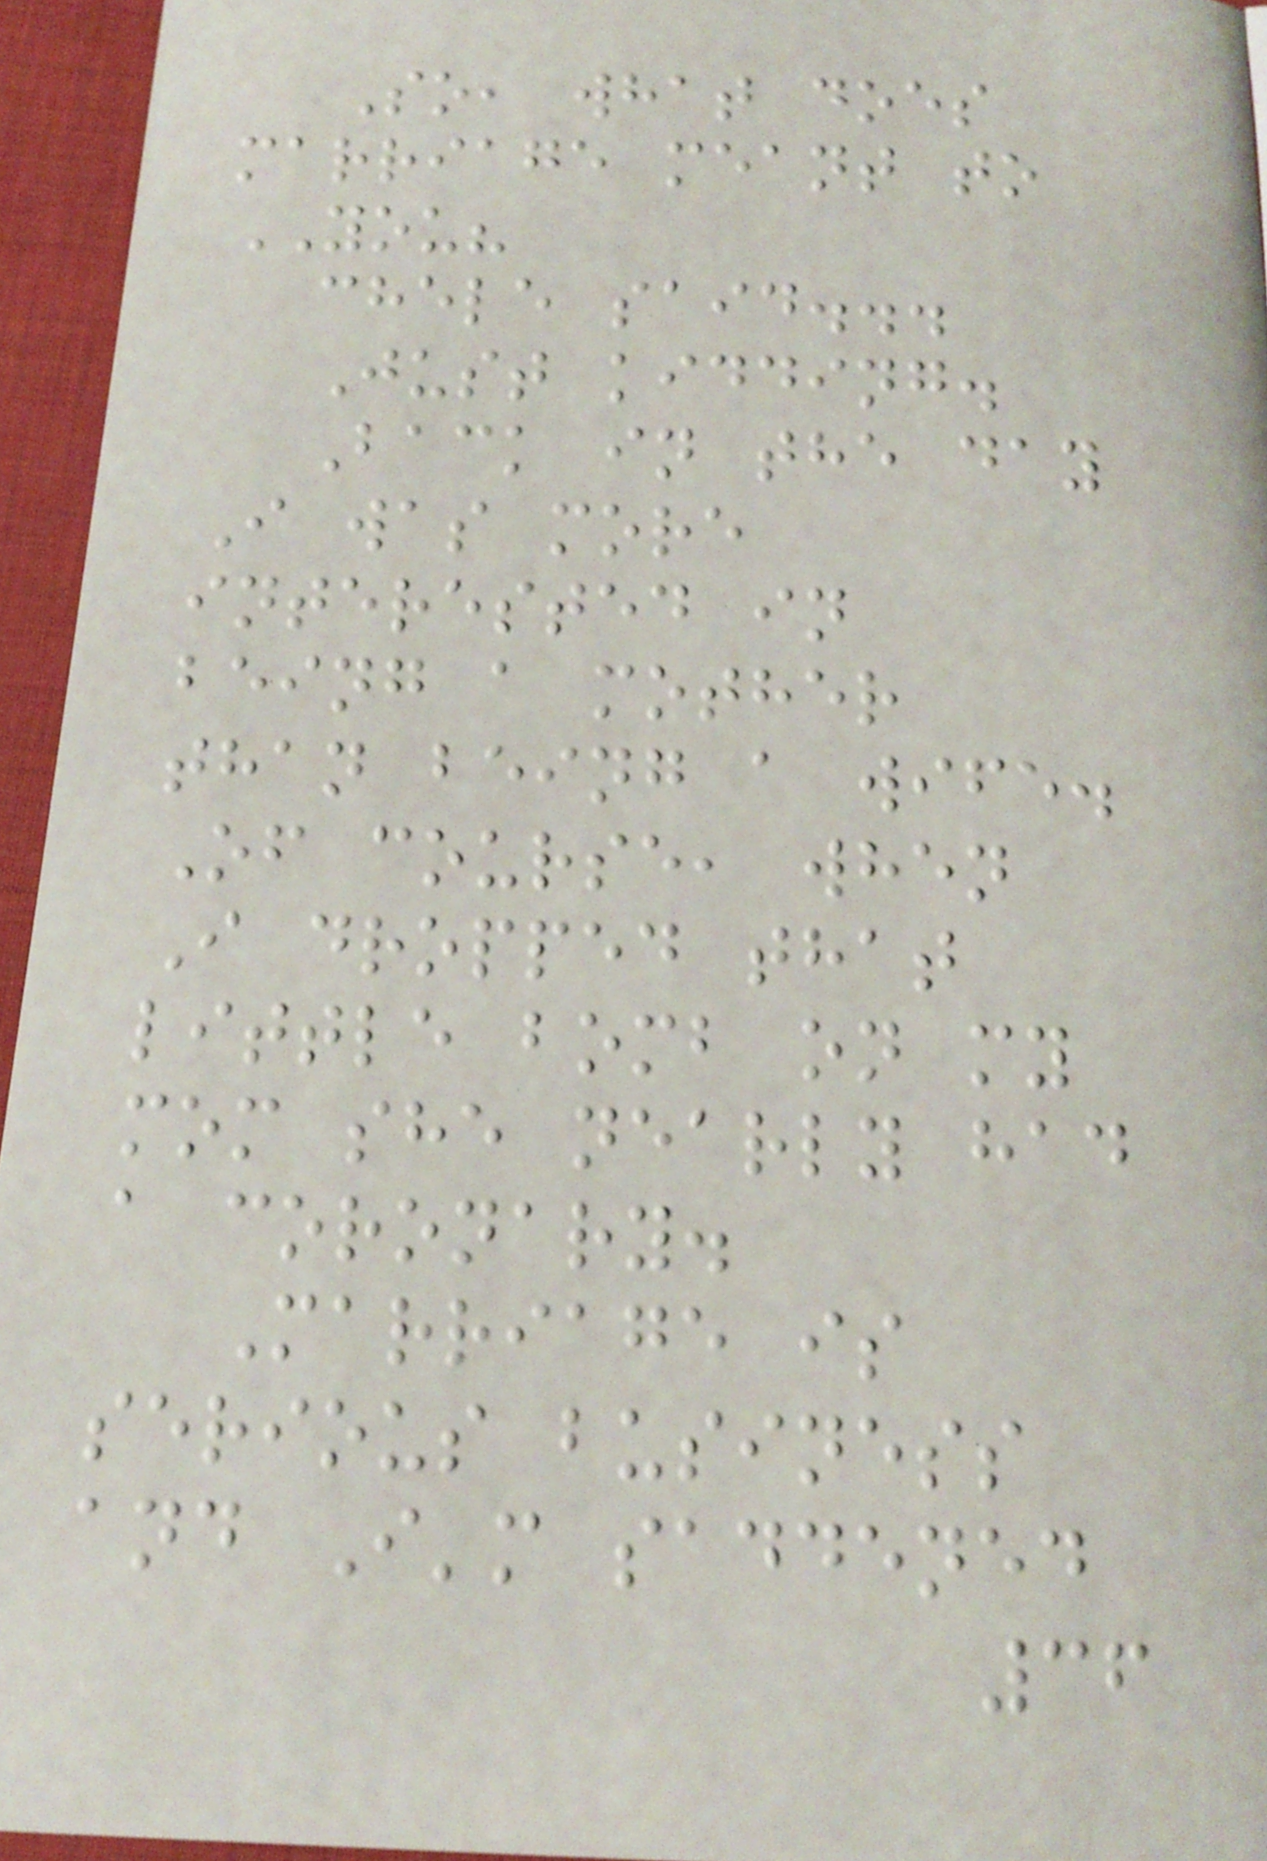So, what does
marriage meant to
YOU?
chele said...
Just kidding.
Back in the day
I was more
interested in
being a mother
than being a wife.
Of course, when
I dropped that
little bomb on my
mom she nearly had
a coronary.
Marriage is
serious business
and I'm saddened
36
